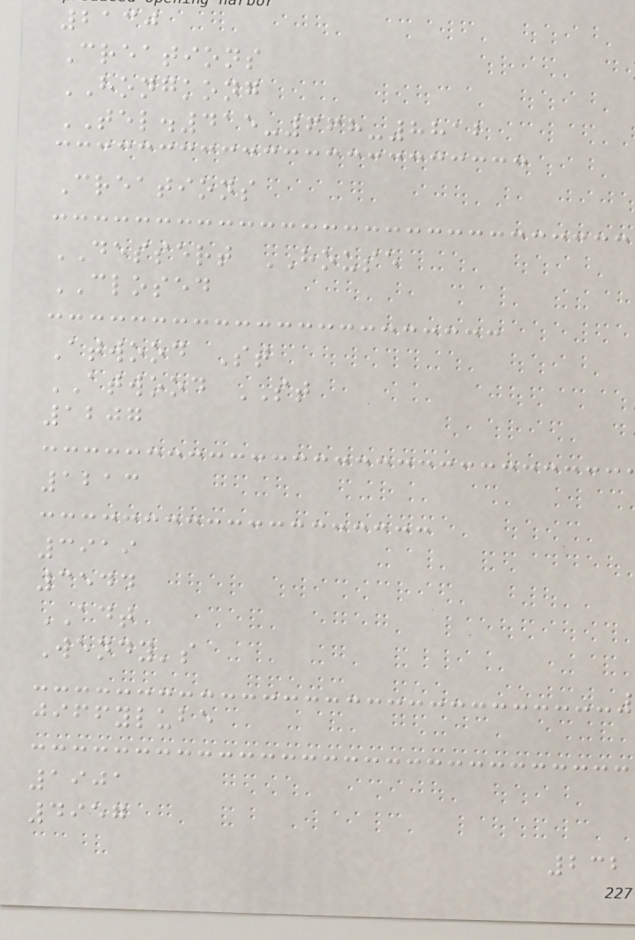2130
Creations
HONGKONG
TEL.415-668-8812
Creations
DESSERT HOUSE
CLOSED
Atwood St
ATWOOD ST
1207
1213
3919
3544
ADT
Wendy's
jiffylube
1901
4957
232
